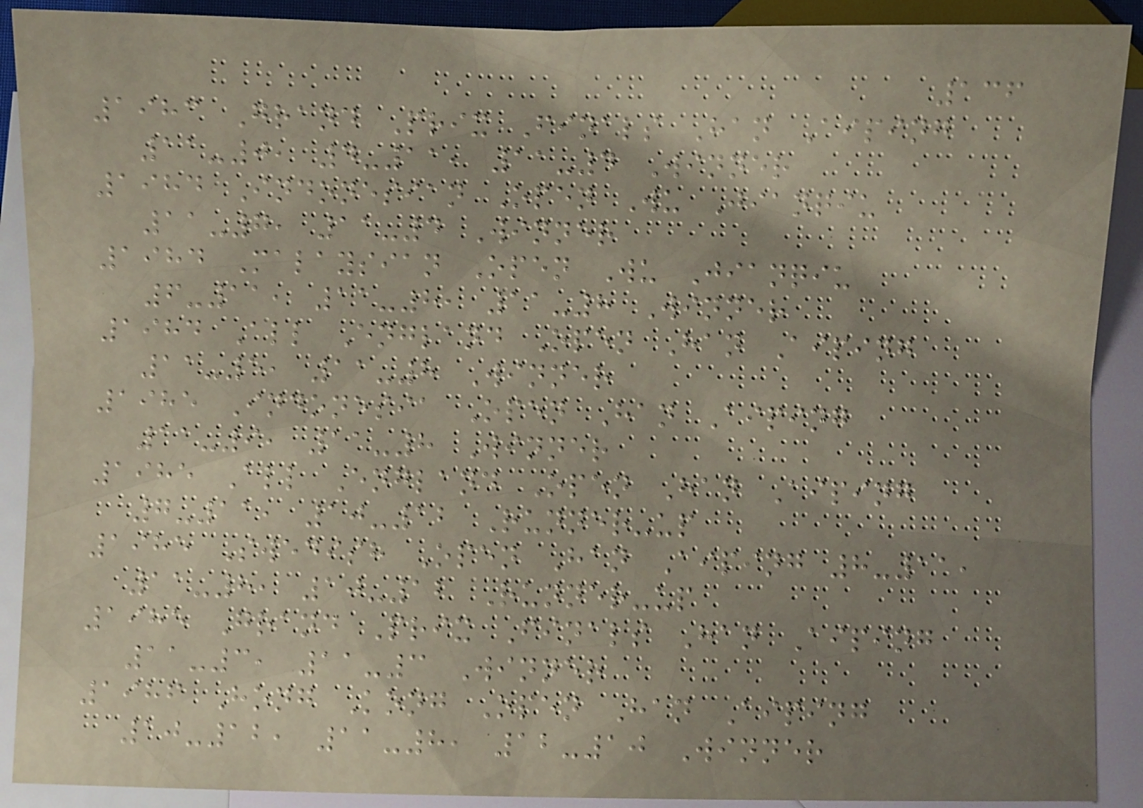136
1983 Grand Prix Finals Han Aiping
11-0, 4-11, 11-4 Winner
1984 Indonesian Open Wu Jianqiu
11-7, 11-4 Winner
1984 Malaysian Open Wu Jianqiu
6-11, 11-8, 11-8 Winner
1984 All England Open Han Aiping
11-5, 11-8 Winner
1985 Indonesia Open Han Aiping
11-9, 11-8 Winner
1985 All England Open Han Aiping
7-11, 10-12 Runner-up
1985 Swedish Open Han Aiping 8-11,
11-8, 10-12 Runner-up
1985 Grand Prix Finals Han Aiping
11-3, 11-3 Winner
1986 Hong Kong Open Han Aiping
10-12, 11-8, 12-10 Winner
